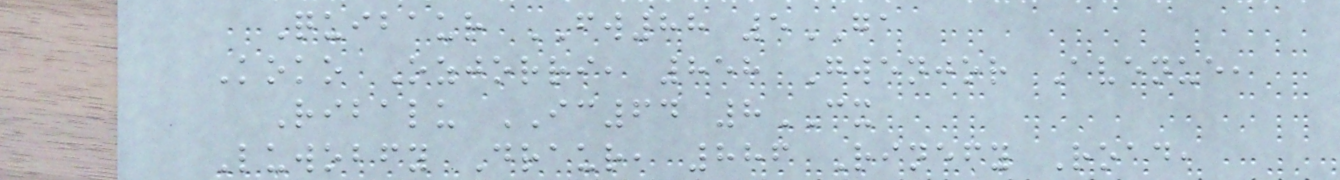Quibaur FW88 5GA
Koko Ozjorri, 858 Gwenjor Avenue,
Ribalu IC64 8CX
Luwobfy Draur, 886 Rinefy Road,
